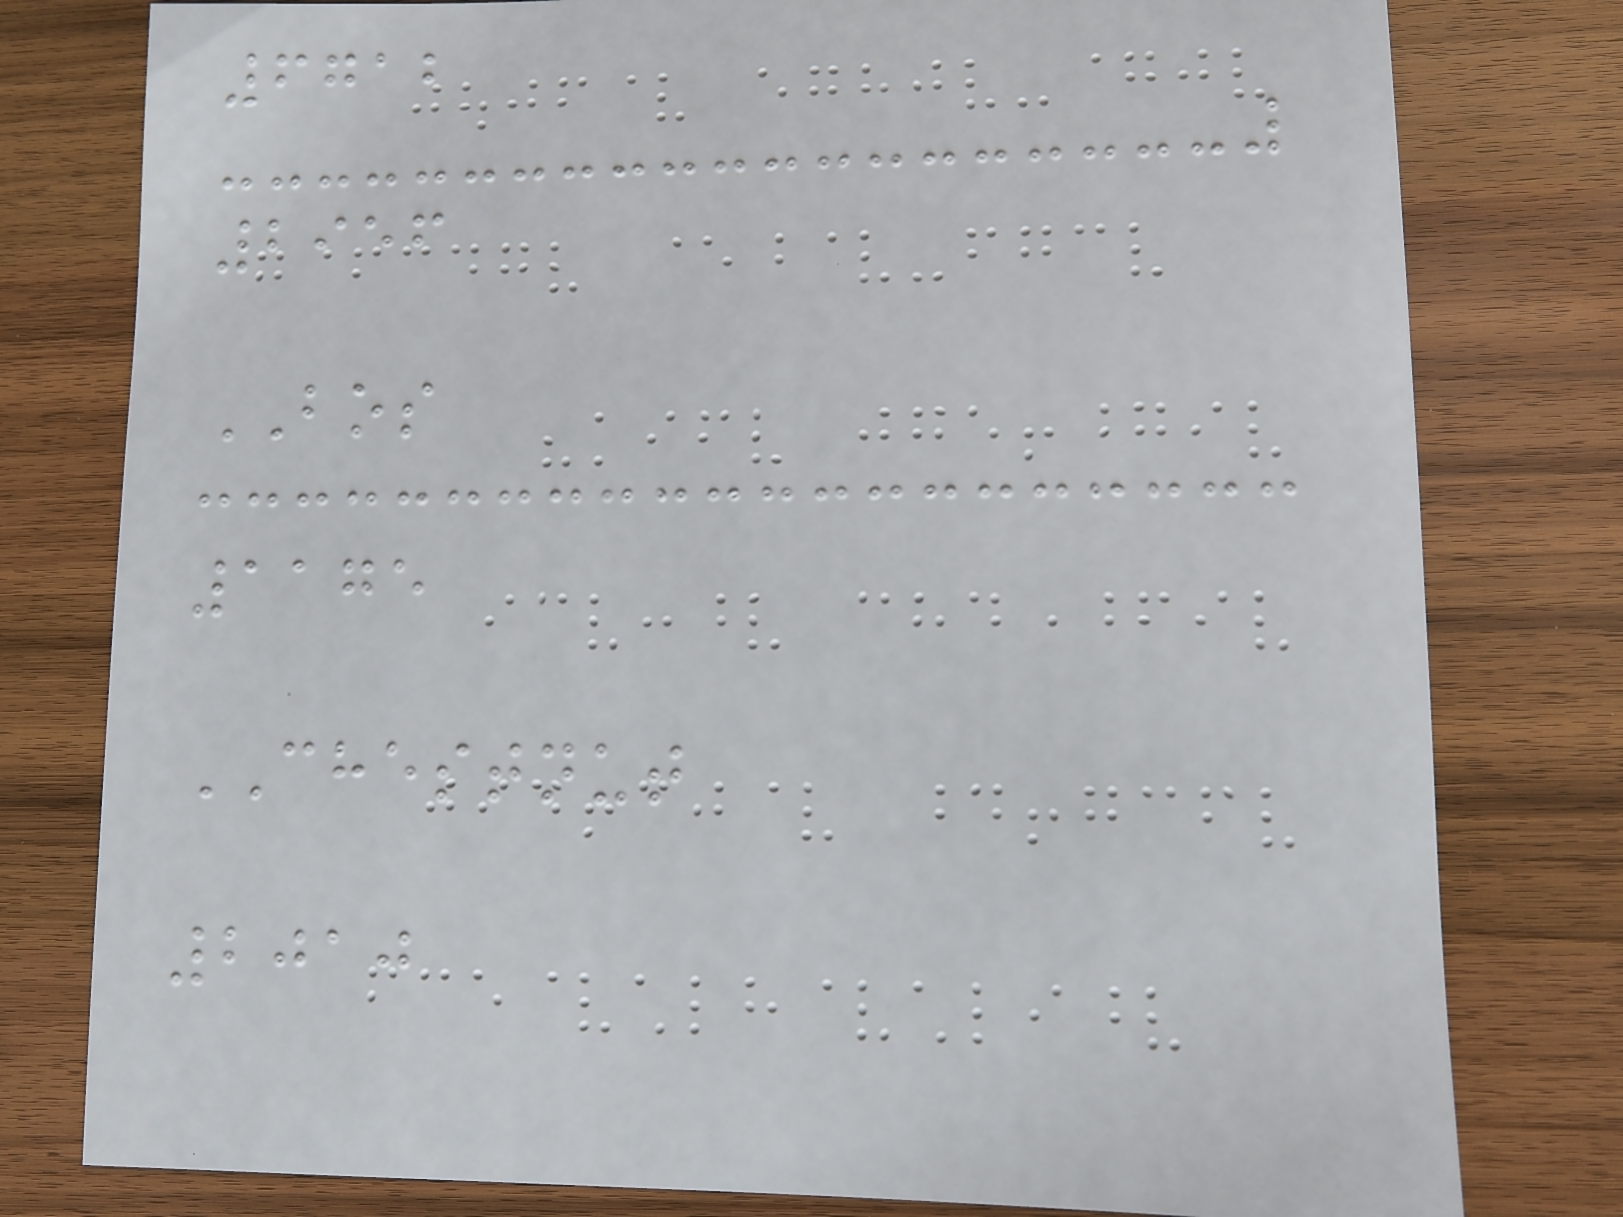6712
2956
BOS
1175
CHESTNUT
2010
